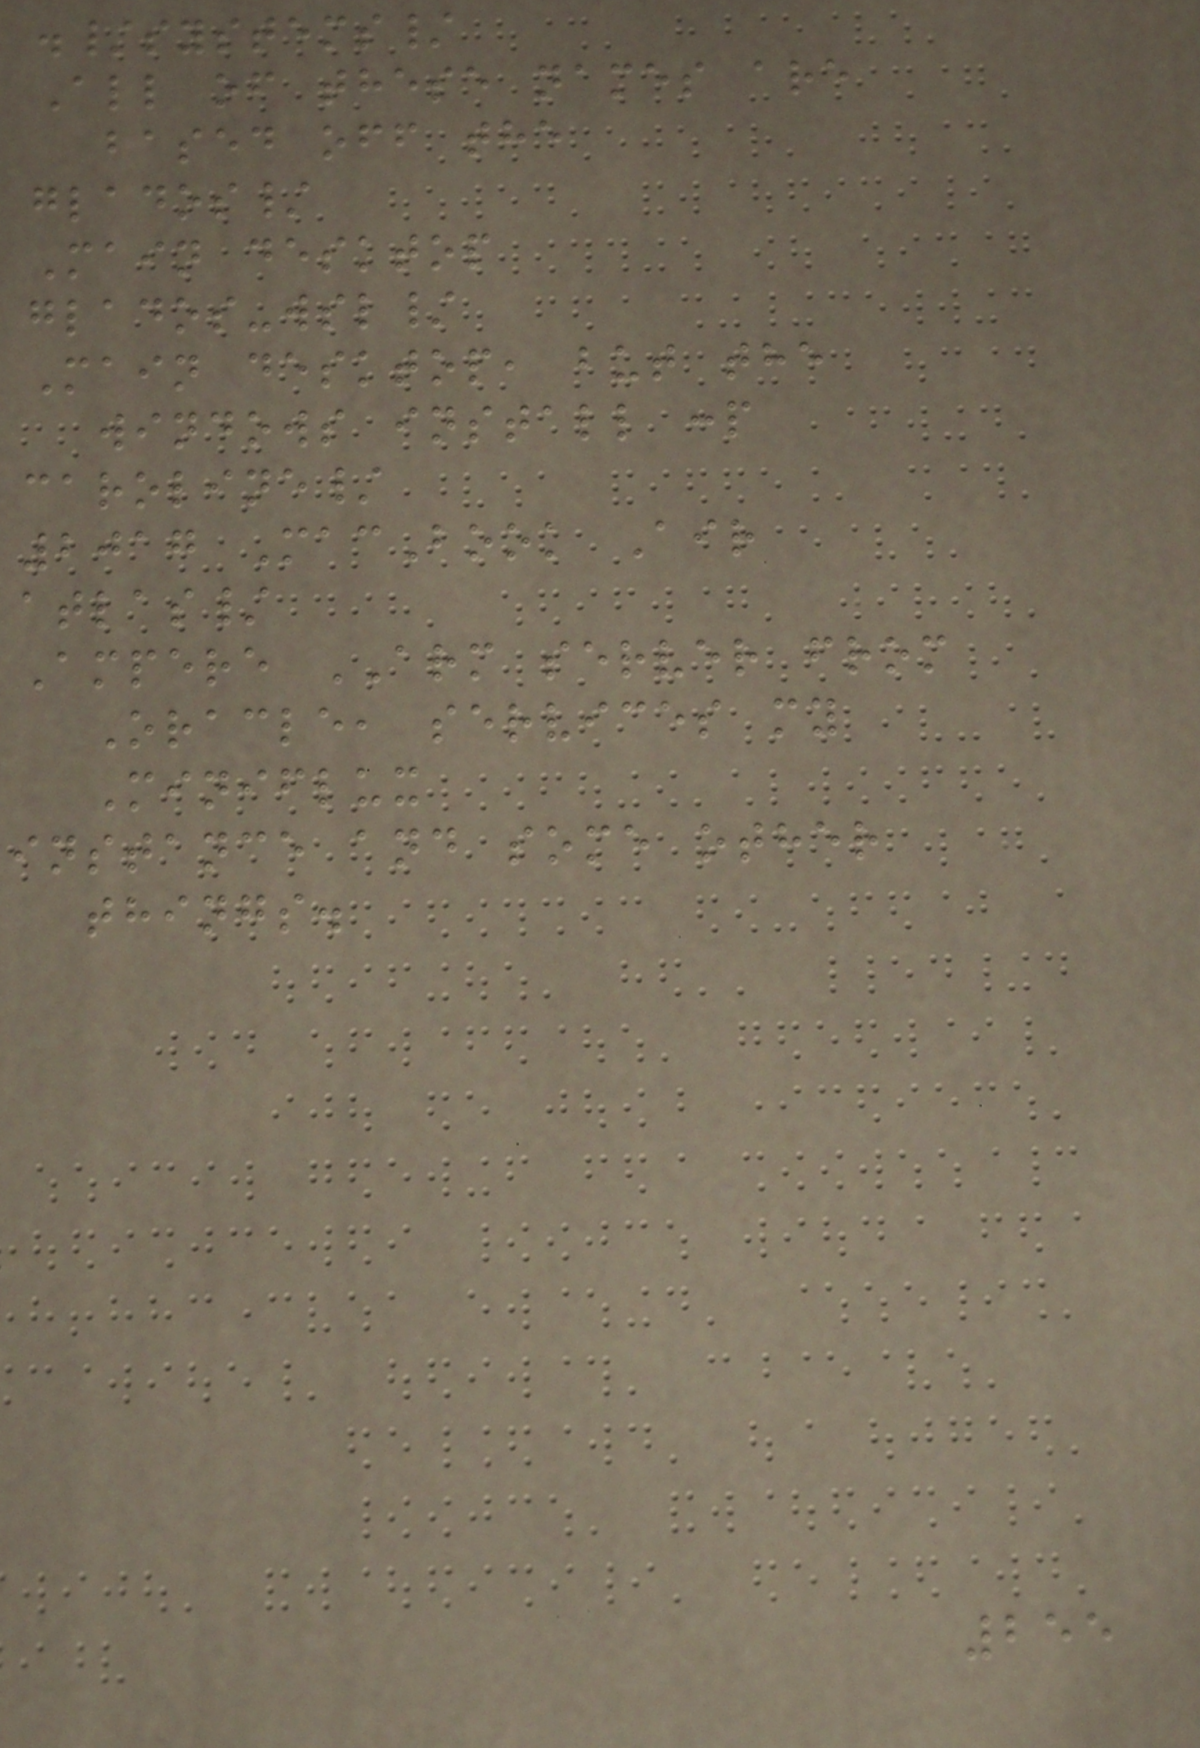./systems/
All of these names are
based off the
glados/
Main desktop
glados-wsl/
Main desktop, but the
windows install :p
caroline/
2017 MacBook Air
atlas/
Ampere ARM server from
Oracle, services my
Miniflux
instance and some other
things.
255
